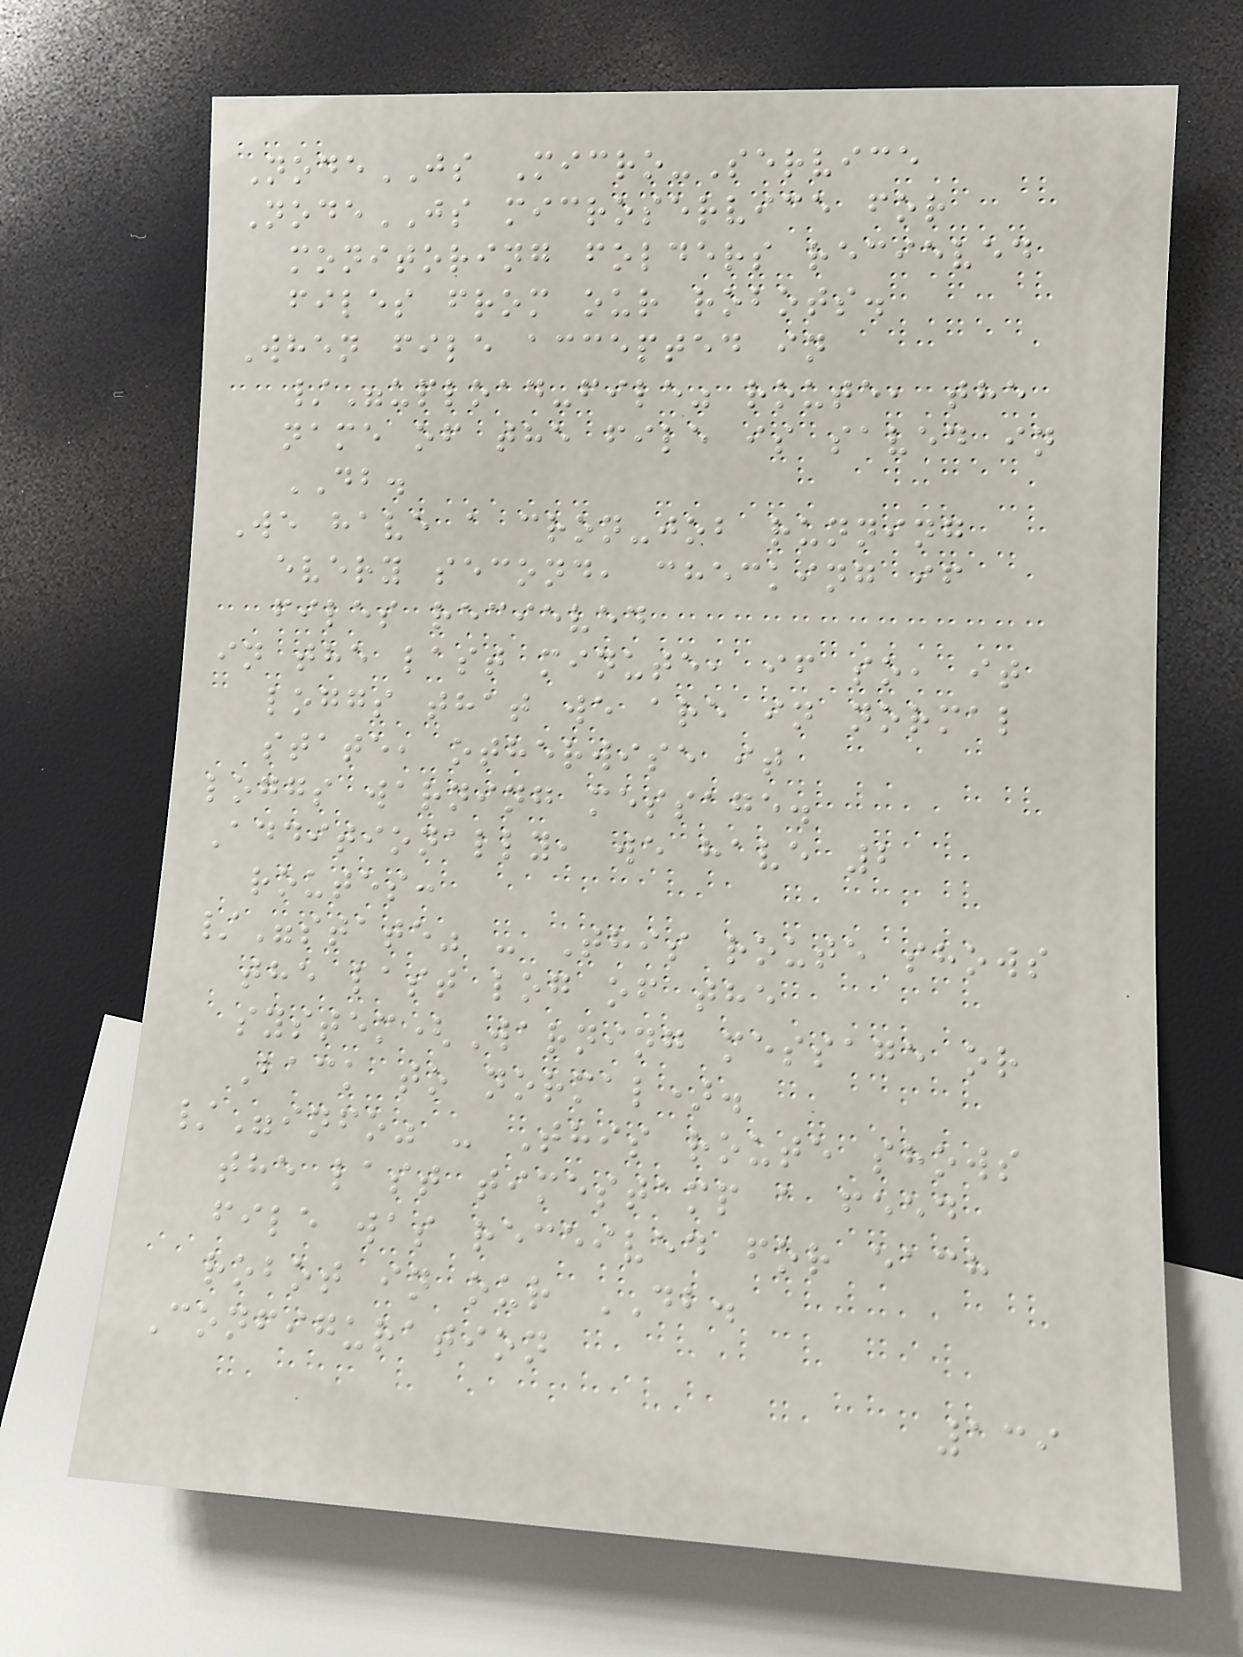NodeJS Micro-Service
NodeJS microservice for
monitoring folders recieved
files from our robots.
When file accepted in
/"upload-file" route, the
name of the file is saved in
DB.
We have a cron-job running
every second, checking if
files recieved
in the last minute, if so, it
loggs that we are in normal
state, otherwise it
loggs warning message.
Additionally, we have 2
routes:
/"state" - This route shows
the last log of the
system(Warning message or
Back to normal).
/"info" - This route shows
the last timestamp a feed
file was received for each
robot in our DB.
Configuration
139
